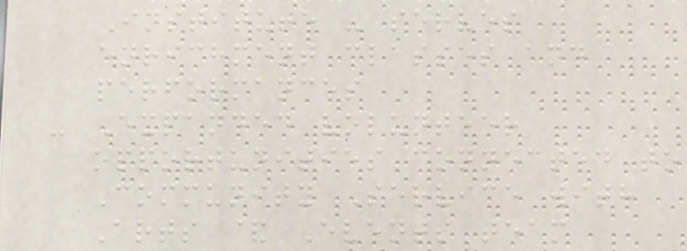Institute - serves
enrichment classes and
performances
- Expanded volunteer
opportunities connected to
Community Service with
Arts & Events team
